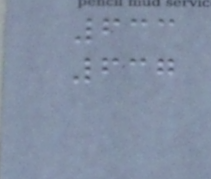633
637
